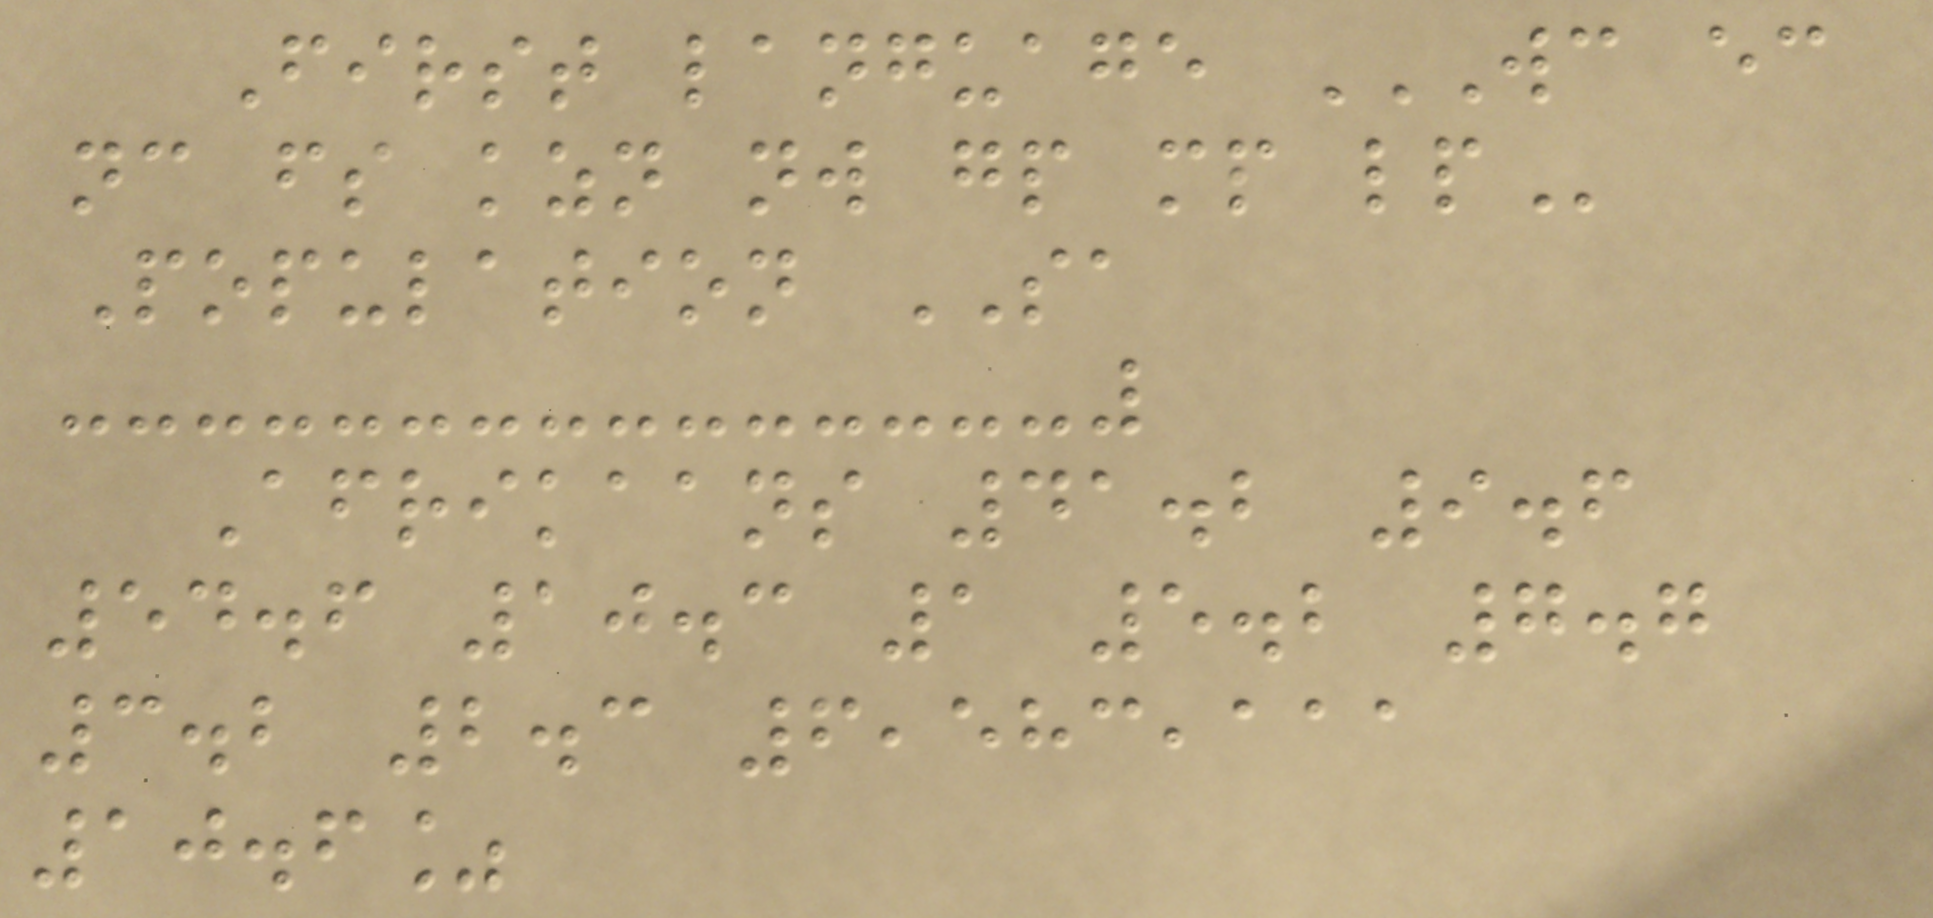First language WC EC
NC FS KZN NW GP MP LP
Population SA
Afrikaans 41.2 9.6
54.6 10.3 1 5.2 7.7
3.2 2.3 6,583,111
10.6%
